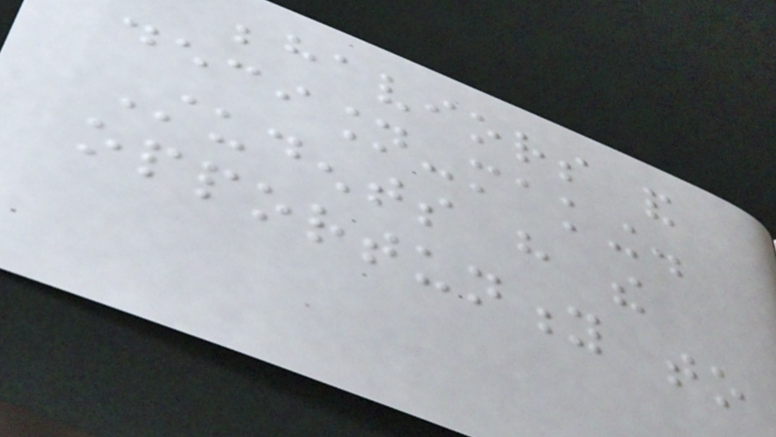behaviors and
decision-making.
Students have the
opportunity to
